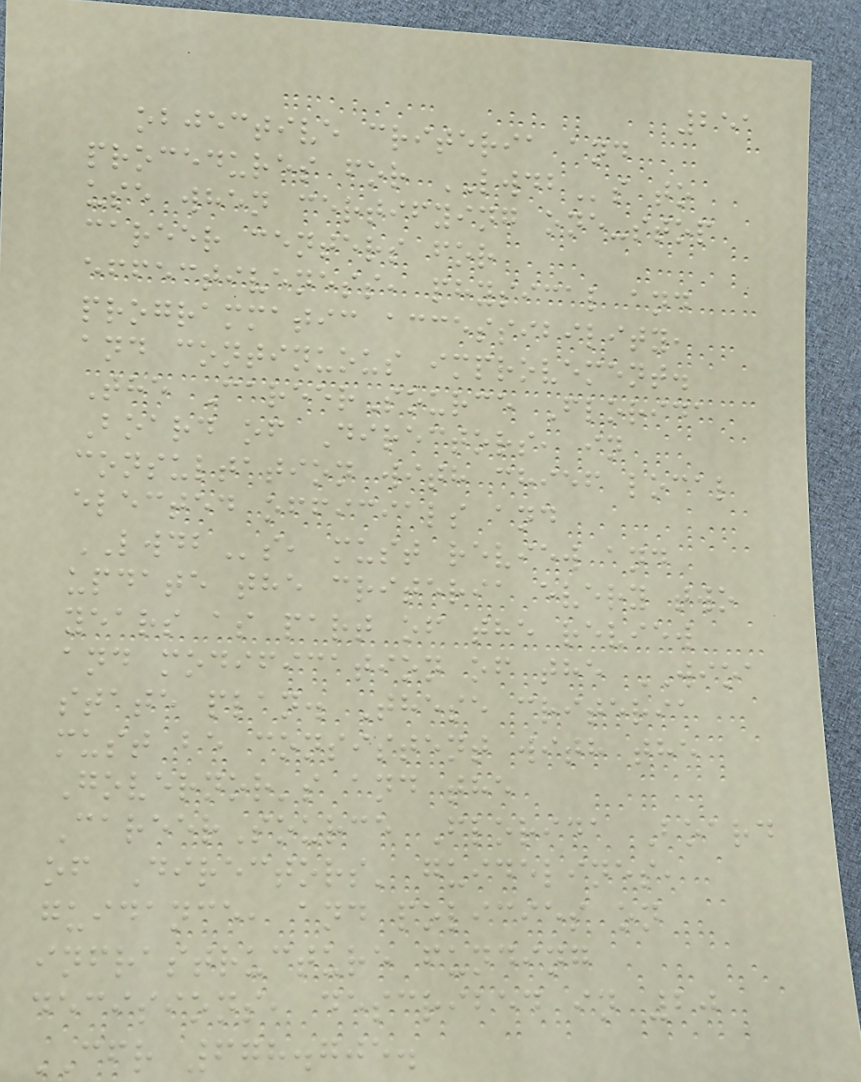251
objective criteria and
procedures for LWDBs to
use when certifying one-stop
career centers for
effectiveness, physical and
programmatic accessibility,
and continuous improvement.
The CareerSource Florida
Board of Directors, in
consultation with chief local
elected officials and
LWDBs, must review and
update the criteria every two
years as part of the review
and modification of the WIOA
state plan. These criteria
must be consistent with the
Governor's and the
CareerSource Florida Board
of Directors' guidelines,
guidance, and policies on
infrastructure funding
decisions, described in 20
CFR 678.705.
